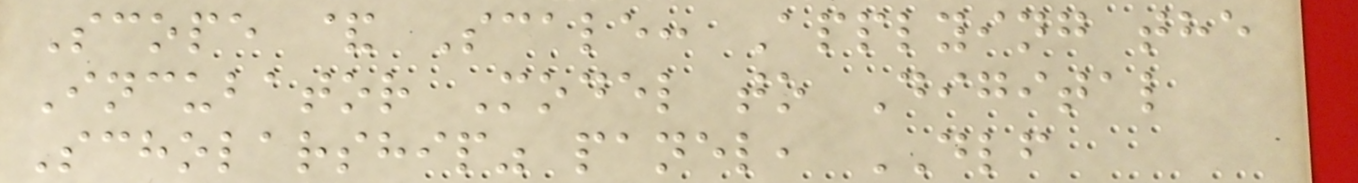Scope & Scale: Applying the
Incubator Model to Digital
Scholarship" panel, DLF
